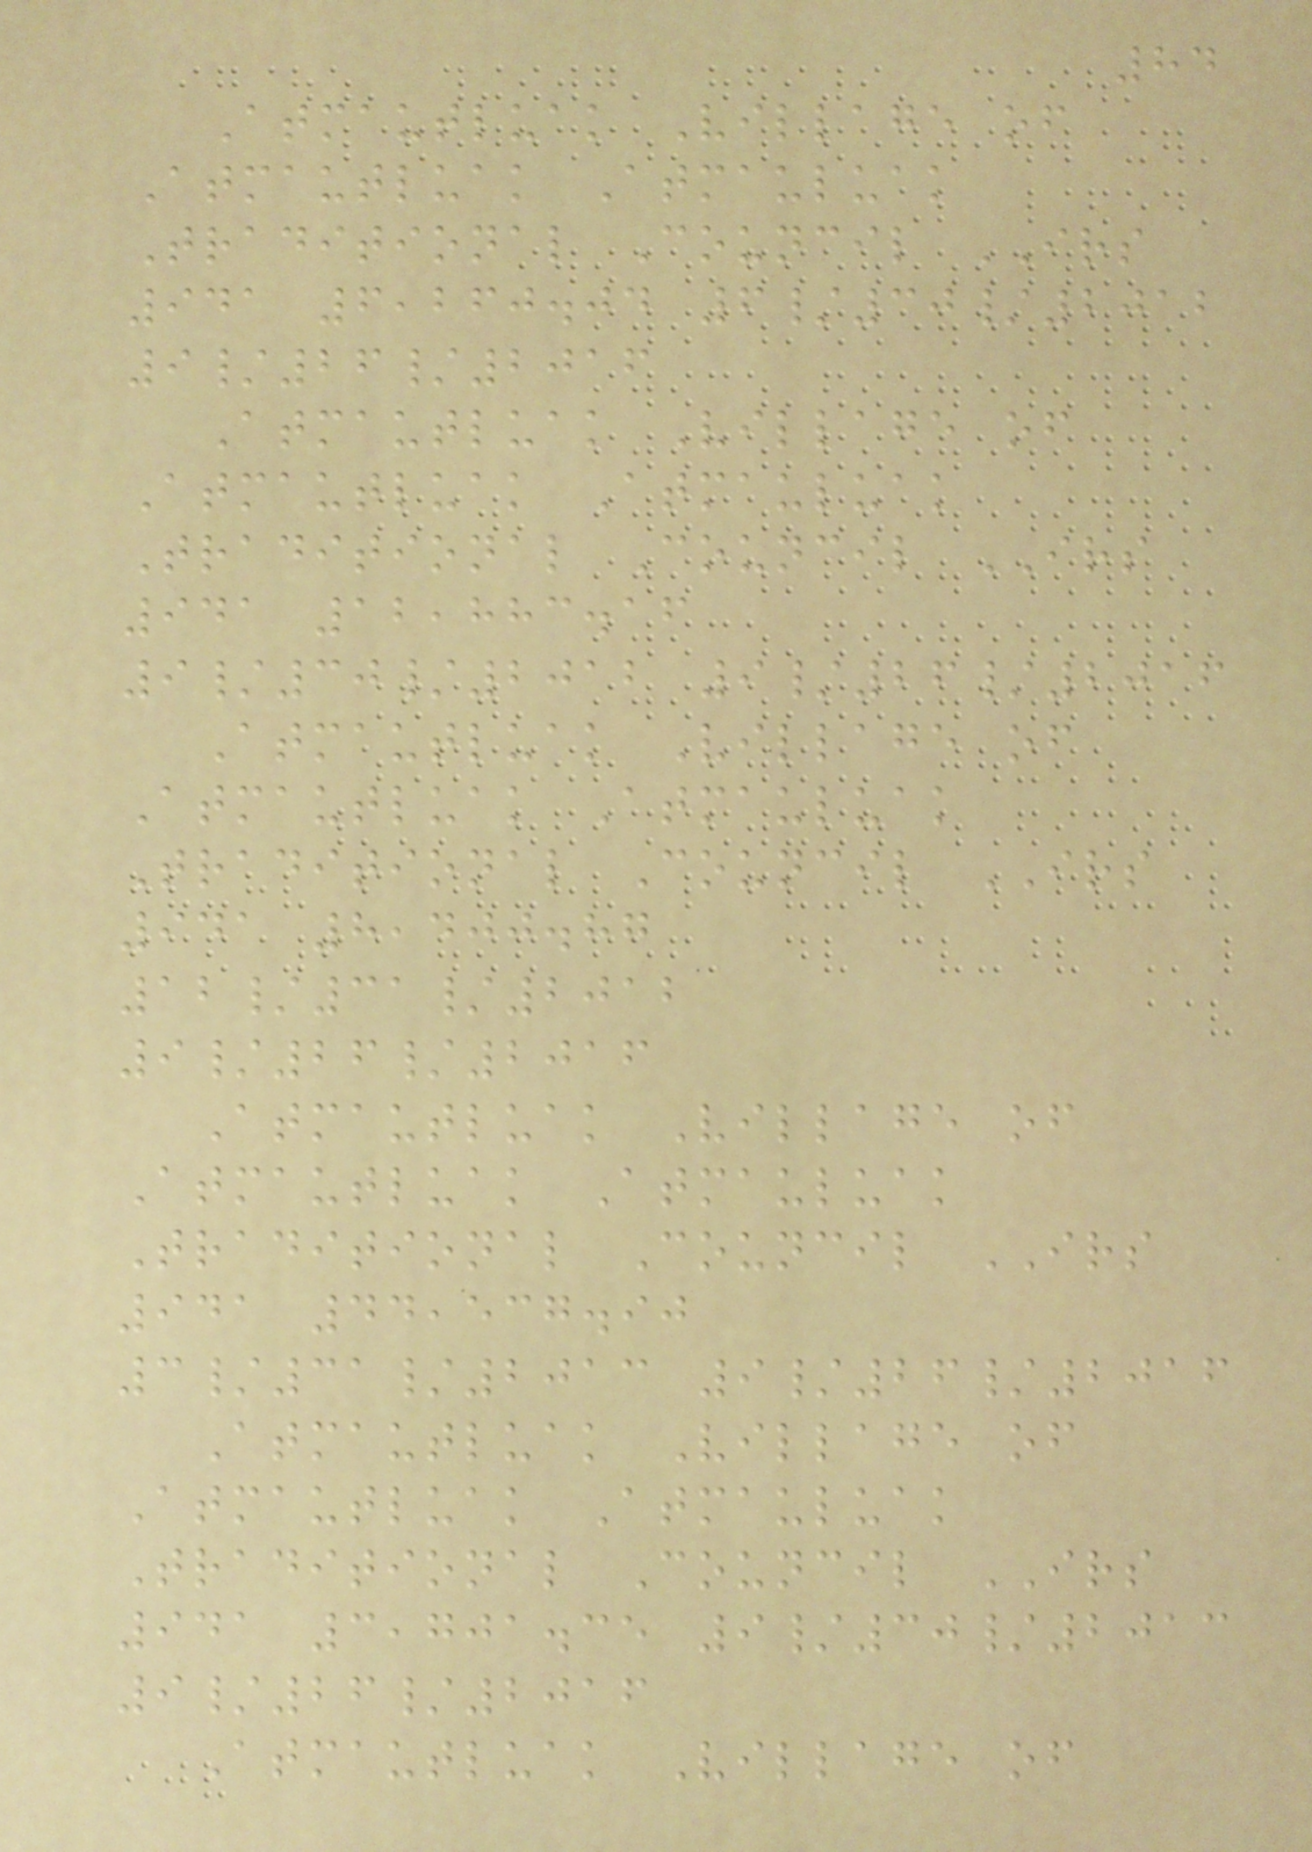84
Atmautluak Village of
Atmautluak Atmauluak
Traditional Council IRS
941 6,260.04 6/30/2012
9/26/2016
Atmautluak Village of
Atmautluak Atmauluak
Traditional Council IRS
941 12,883.16
9/30/2012 9/26/2016
Atmautluak Village of
Atmautluak Atmauluak
Traditional Council IRS
941 8,400.87
12/31/2012
9/26/2016
Atmautluak Village of
Atmautluak Atmauluak
Traditional Council IRS
941 44,537.90
3/31/2013 9/26/2016
Atmautluak Village of
Atmautluak Atmauluak
Traditional Council IRS
941 3,701.35 9/30/2013
9/26/2016
Atmautluak Village of
